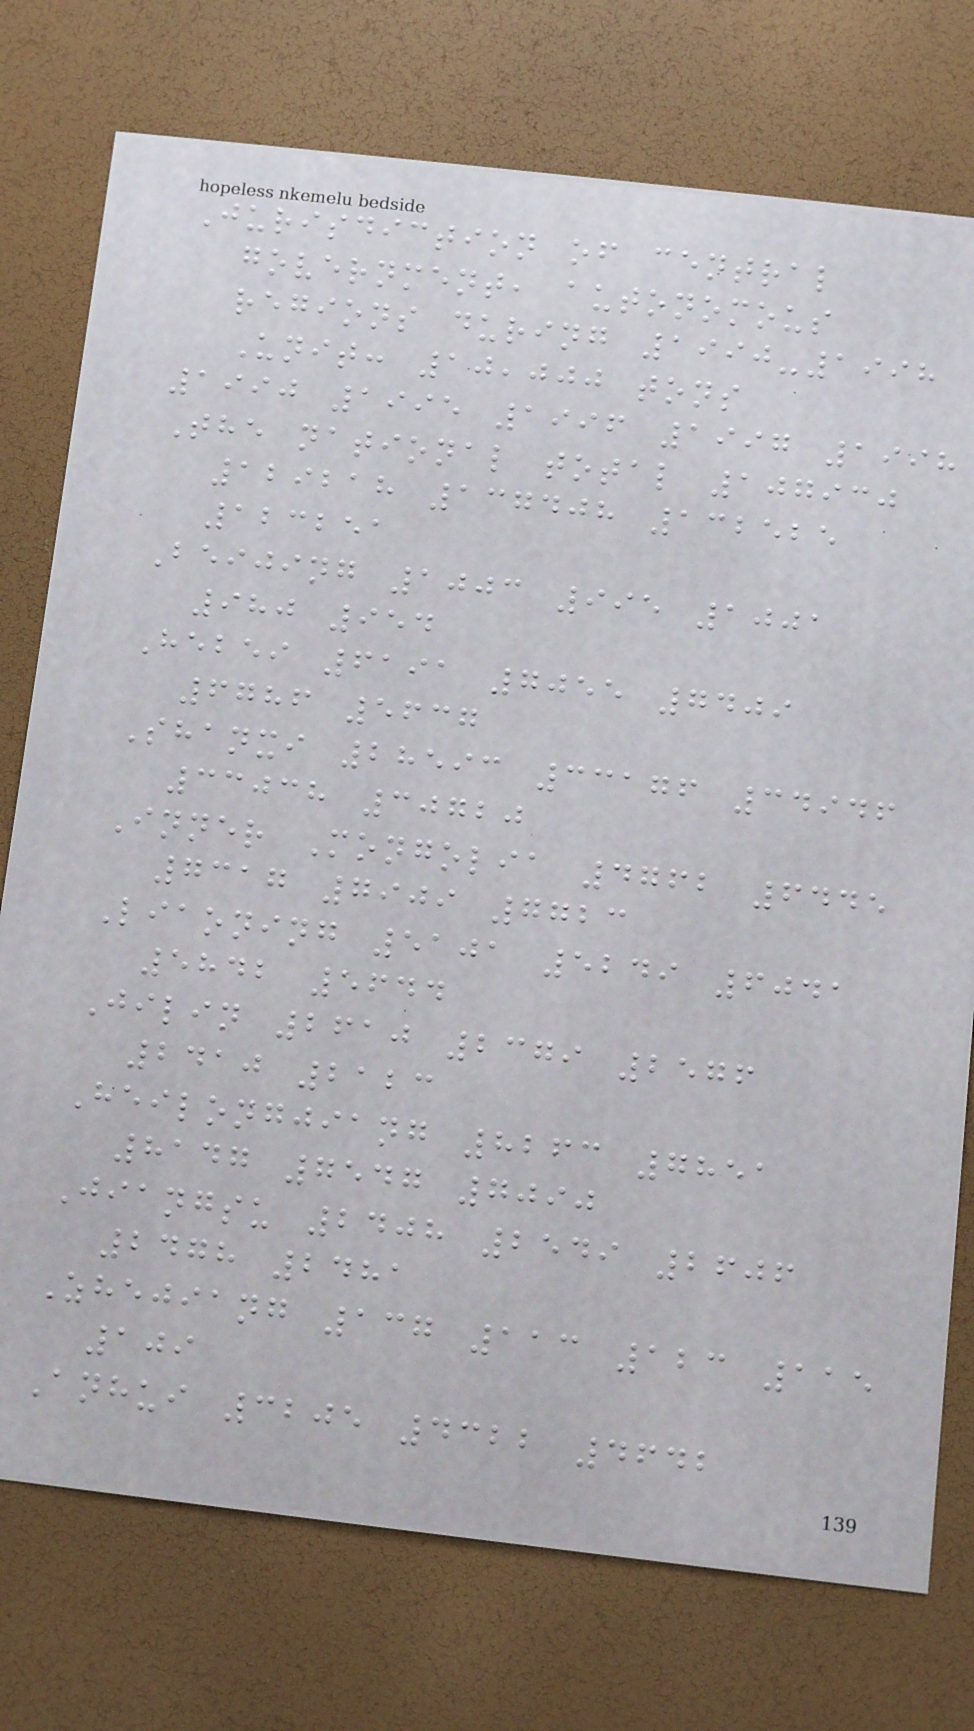Jurisdiction of central
government, autonomous
regions during 1990-1998
Unit: 10,000 tons
1990 1995 1996 1997 1998
The national total 107930
129218 137408 132525
123251
Beijing 1003 995 1001
980 954
Hebei 6191 7055 7409
6786 5637
Shanxi 28593 33176 34946
33038 30720
Inner Mongolia 4762 6445
7317 7909 7723
Liaoning 5101 5249 6041
5842 5644
Jilin 2610 2379 2576
2410 2123
Heilongjiang 8263 7851
8147 7547 7090
Jiangsu 2408 2549 2606
2478 2481
Zhejiang 137 113 123 115
109
Anhui 3205 4322 4642
